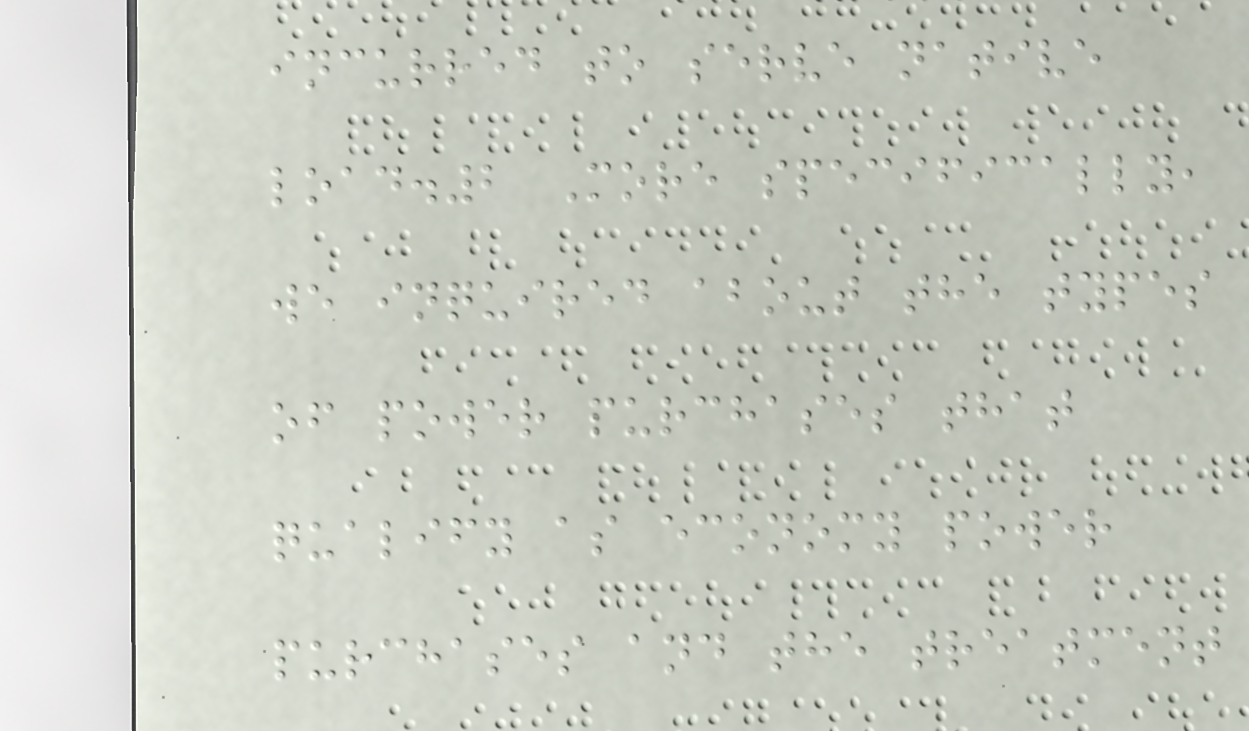incurred to serve native
load.2 More specifically,
we inquired about the types
of power purchases that
qualify as economy power
purchases and the treatment
